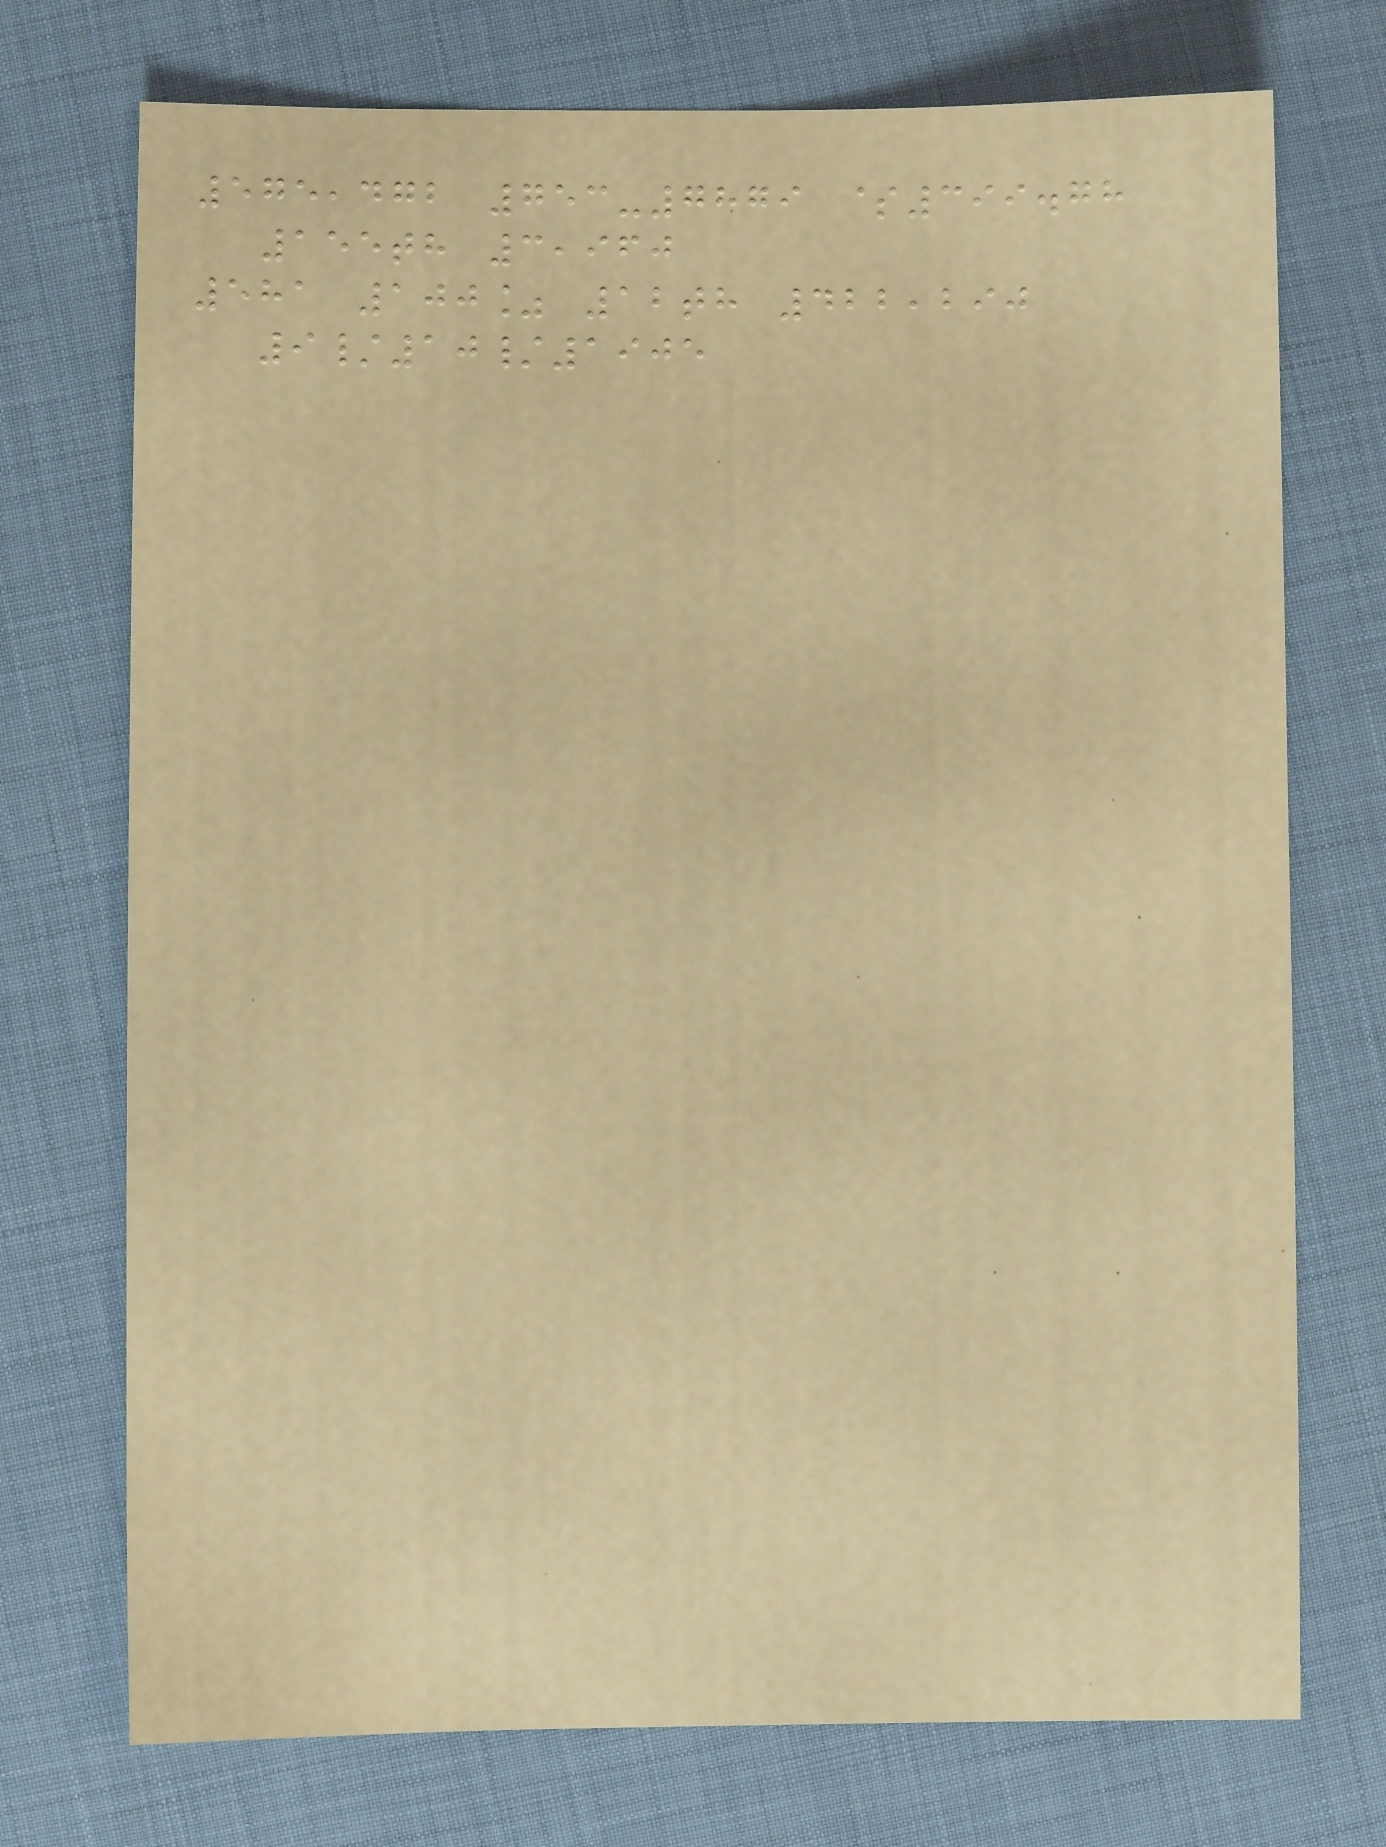575,472 753-7879 $399.78
155th 3,960
581 100% 12th 422,290
9/10/1905
